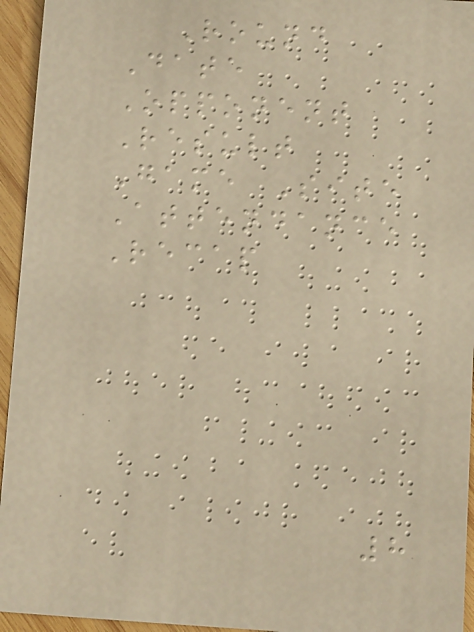Round
Date
Opponent
Result
Game Site
Attendance
Recap
8
